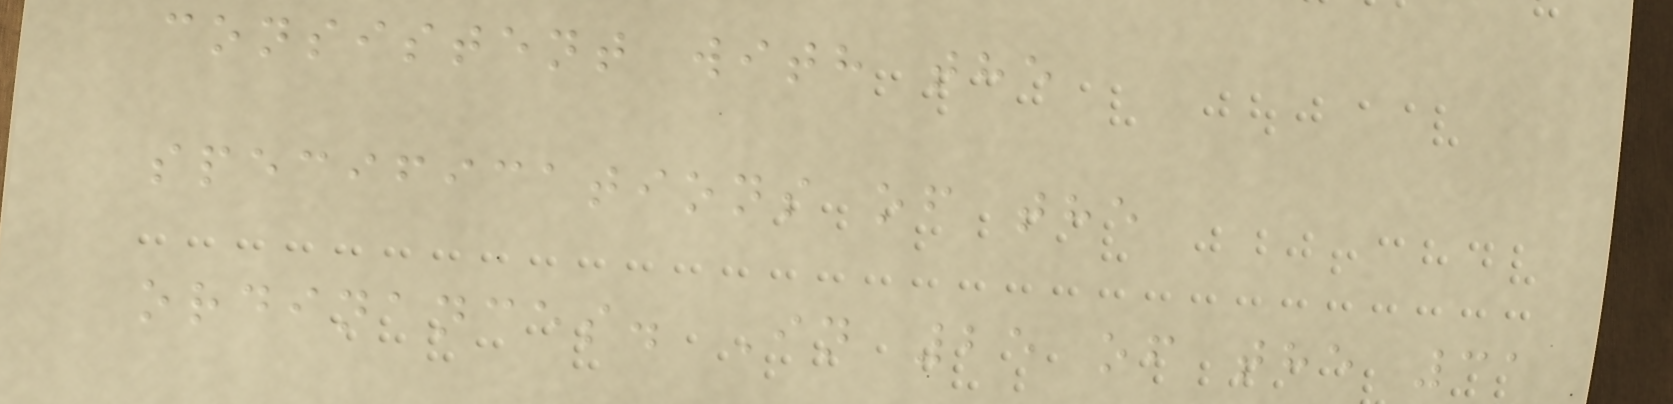consistent with the
specifications of the
ordinances. In 25 of the 31
